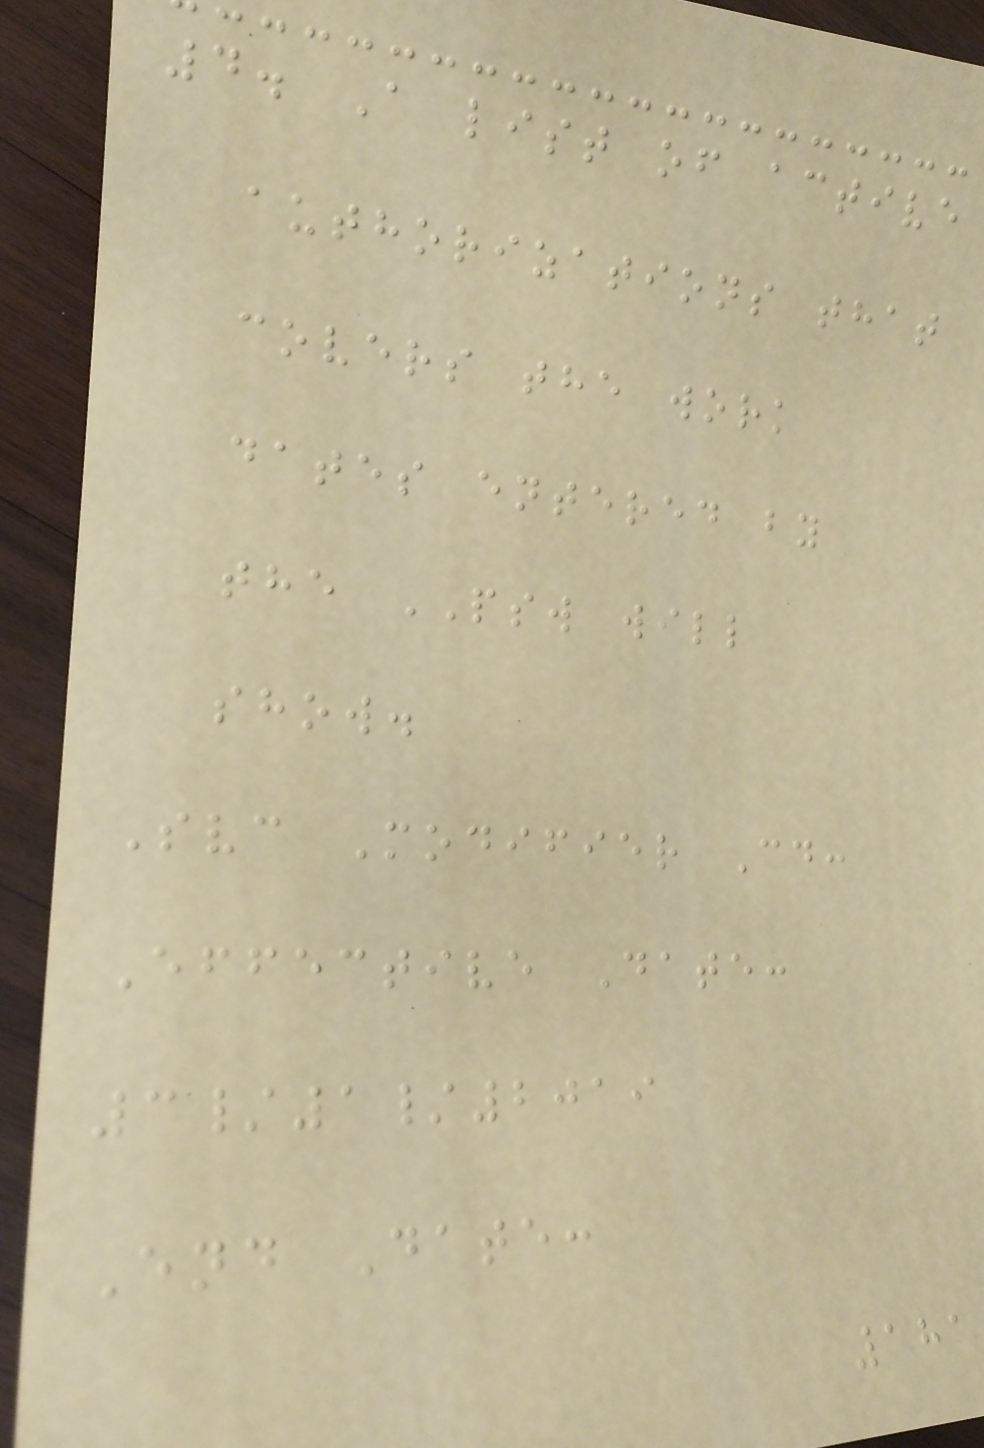4. A list of active
authorizations that
covers the work
dates entered by
the PSW will
show.
Svc Modifier Cd:
Effective Date:
3/1/2019
End Date:
181
